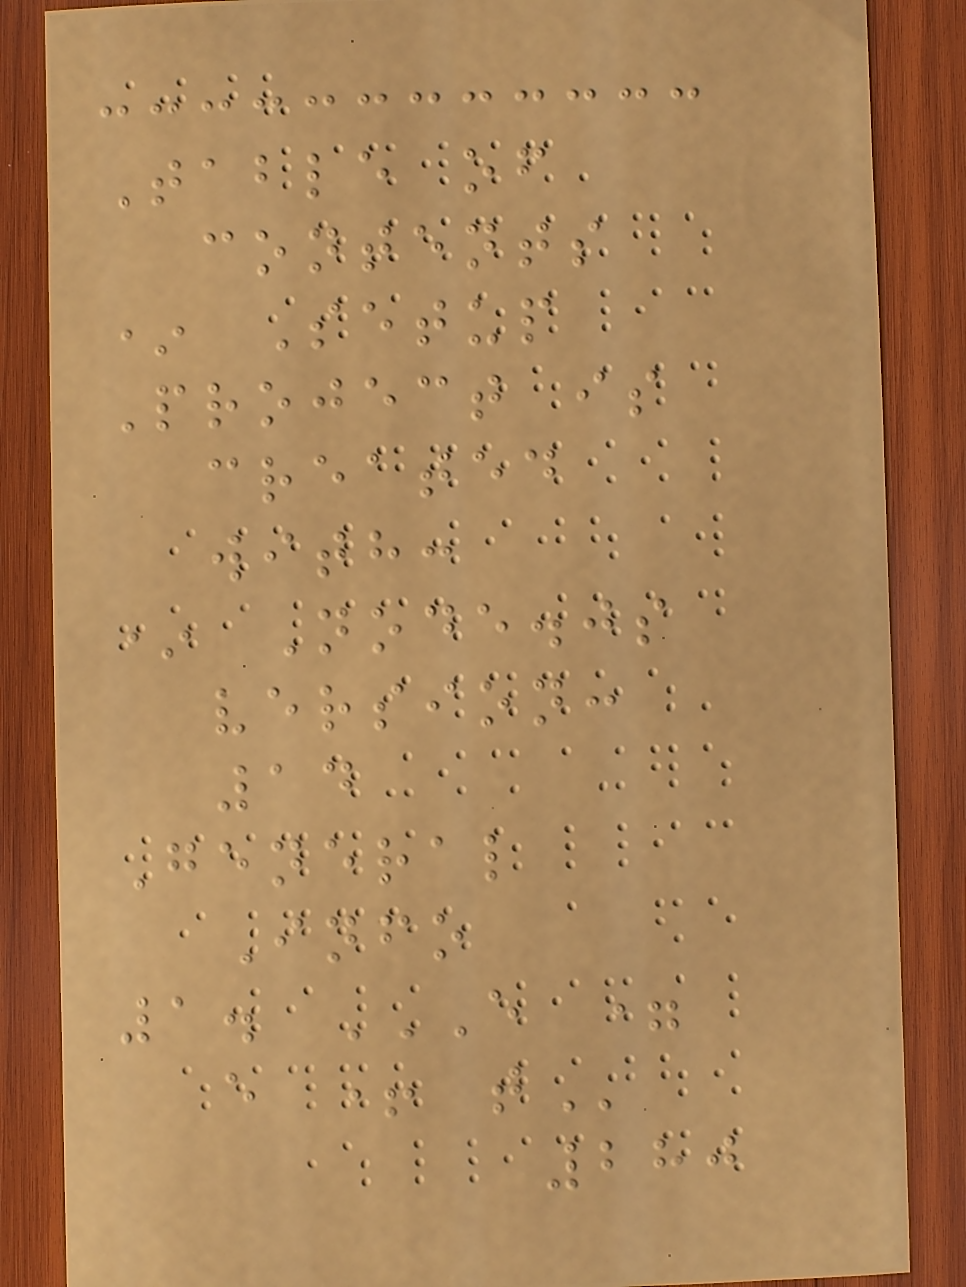Table of
contents
* Setup
Project is
created
with:
* Node.js
version:
14
General
Info
1. E =
E + T
280
